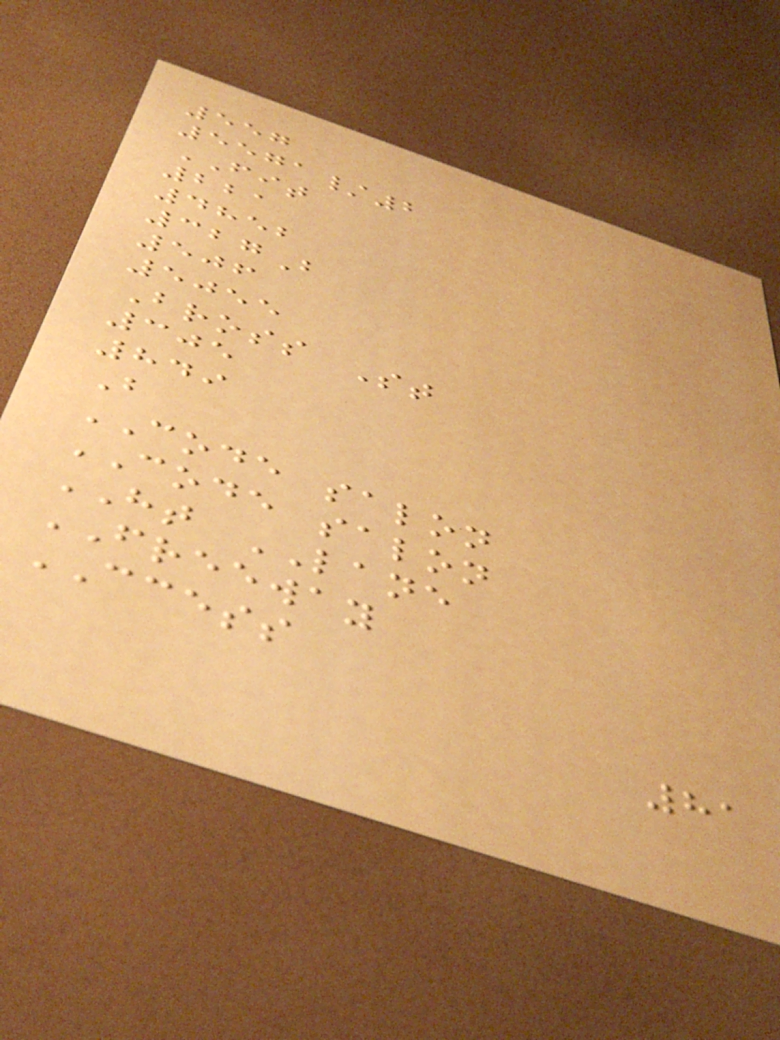557
5571/2
FIT
221
4852
327B
506
5055
Bross St
305
849
B
CODE salon
CODE salon
HT LANE
FREEWAY
CCESS
81
